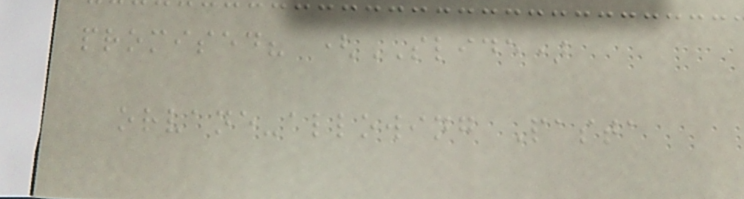promised? (SLIDE)
orvane-allowing Pasta
